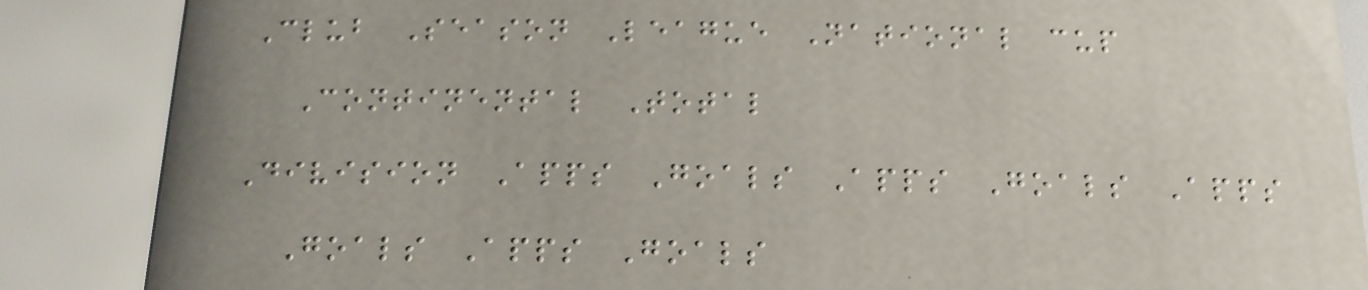Club Season League National cup
Continental Total
Division Apps Goals Apps Goals Apps
Goals Apps Goals
